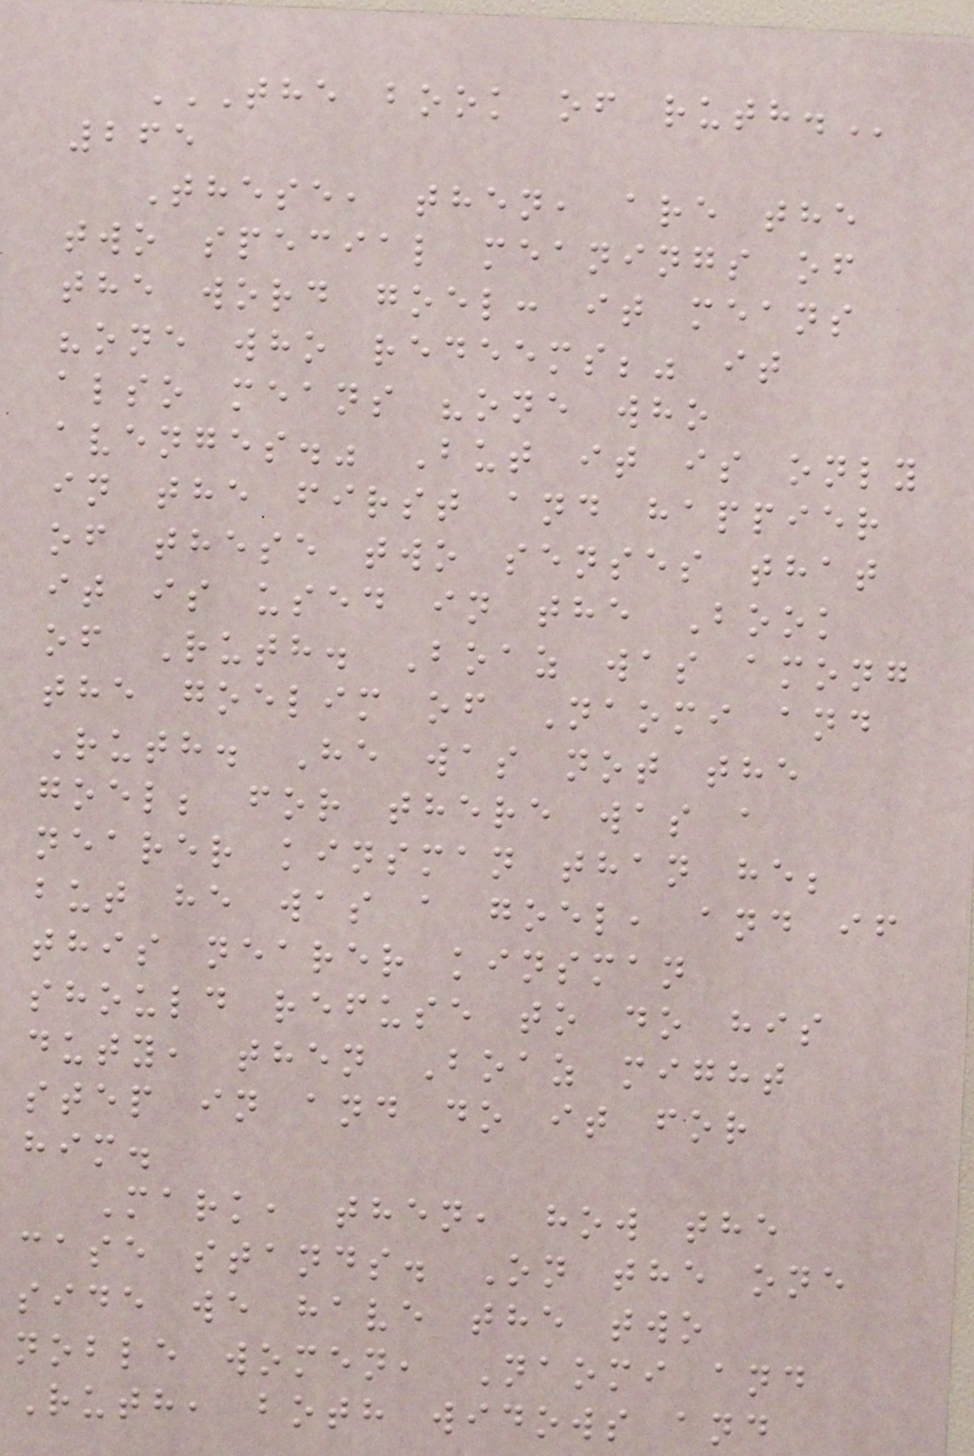THE BOOK OF RUTH.
265
These, then, are the
two special meanings of
the word goel: it means
"one who redeems;" it
also means "one who
avenges." But it is only
in the first and happier
of these two senses that
it is used in the Book
of Ruth. Boaz was among
the goelim of Naomi and
Ruth. He was not the
goel; for there was a
nearer kinsman than he;
but he was a goel, and if
this nearer kinsman
should refuse to do his
duty, then Boaz might
step in and do it for
him.
Mark, then, how the
case stands. On the one
side we have the two
noble women, Naomi and
Ruth, both widows and
